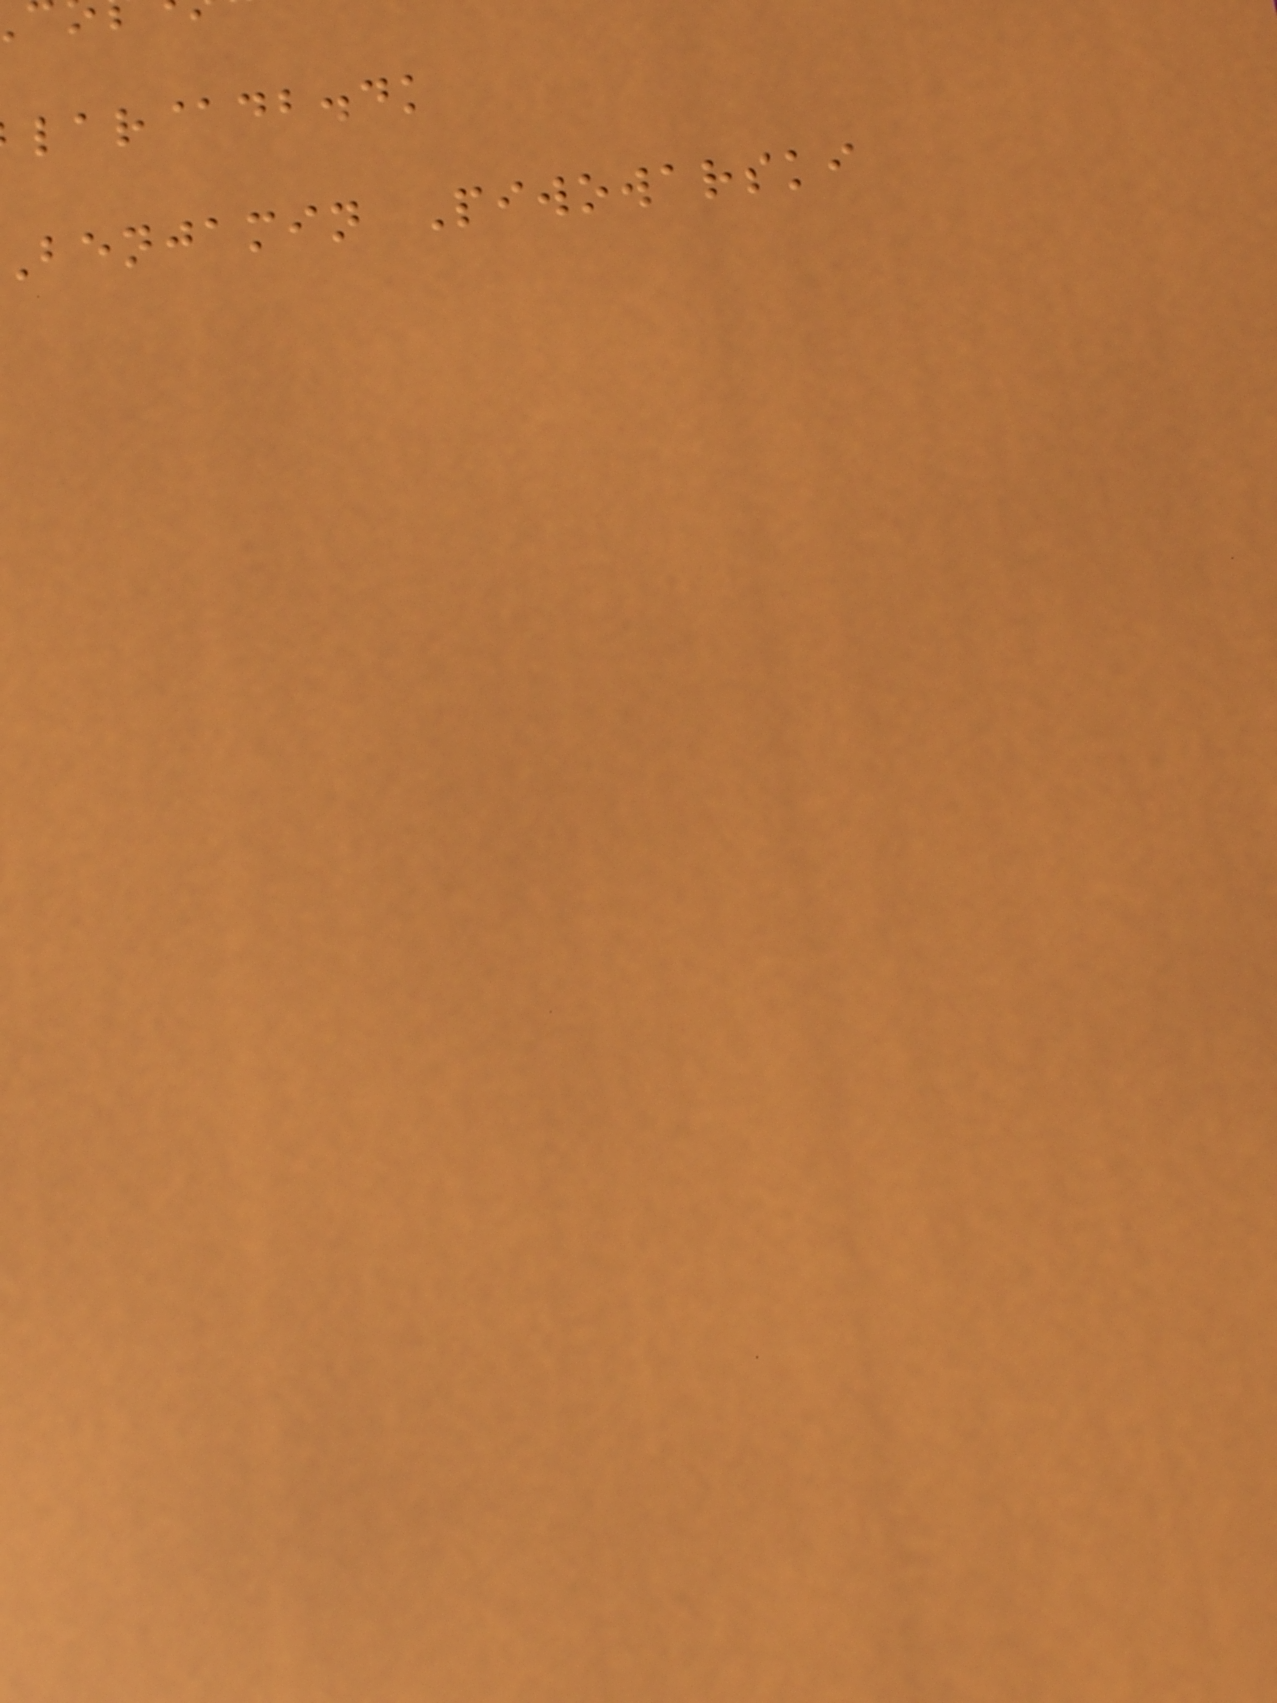lar@db.dk
benjamin Piwowarski
